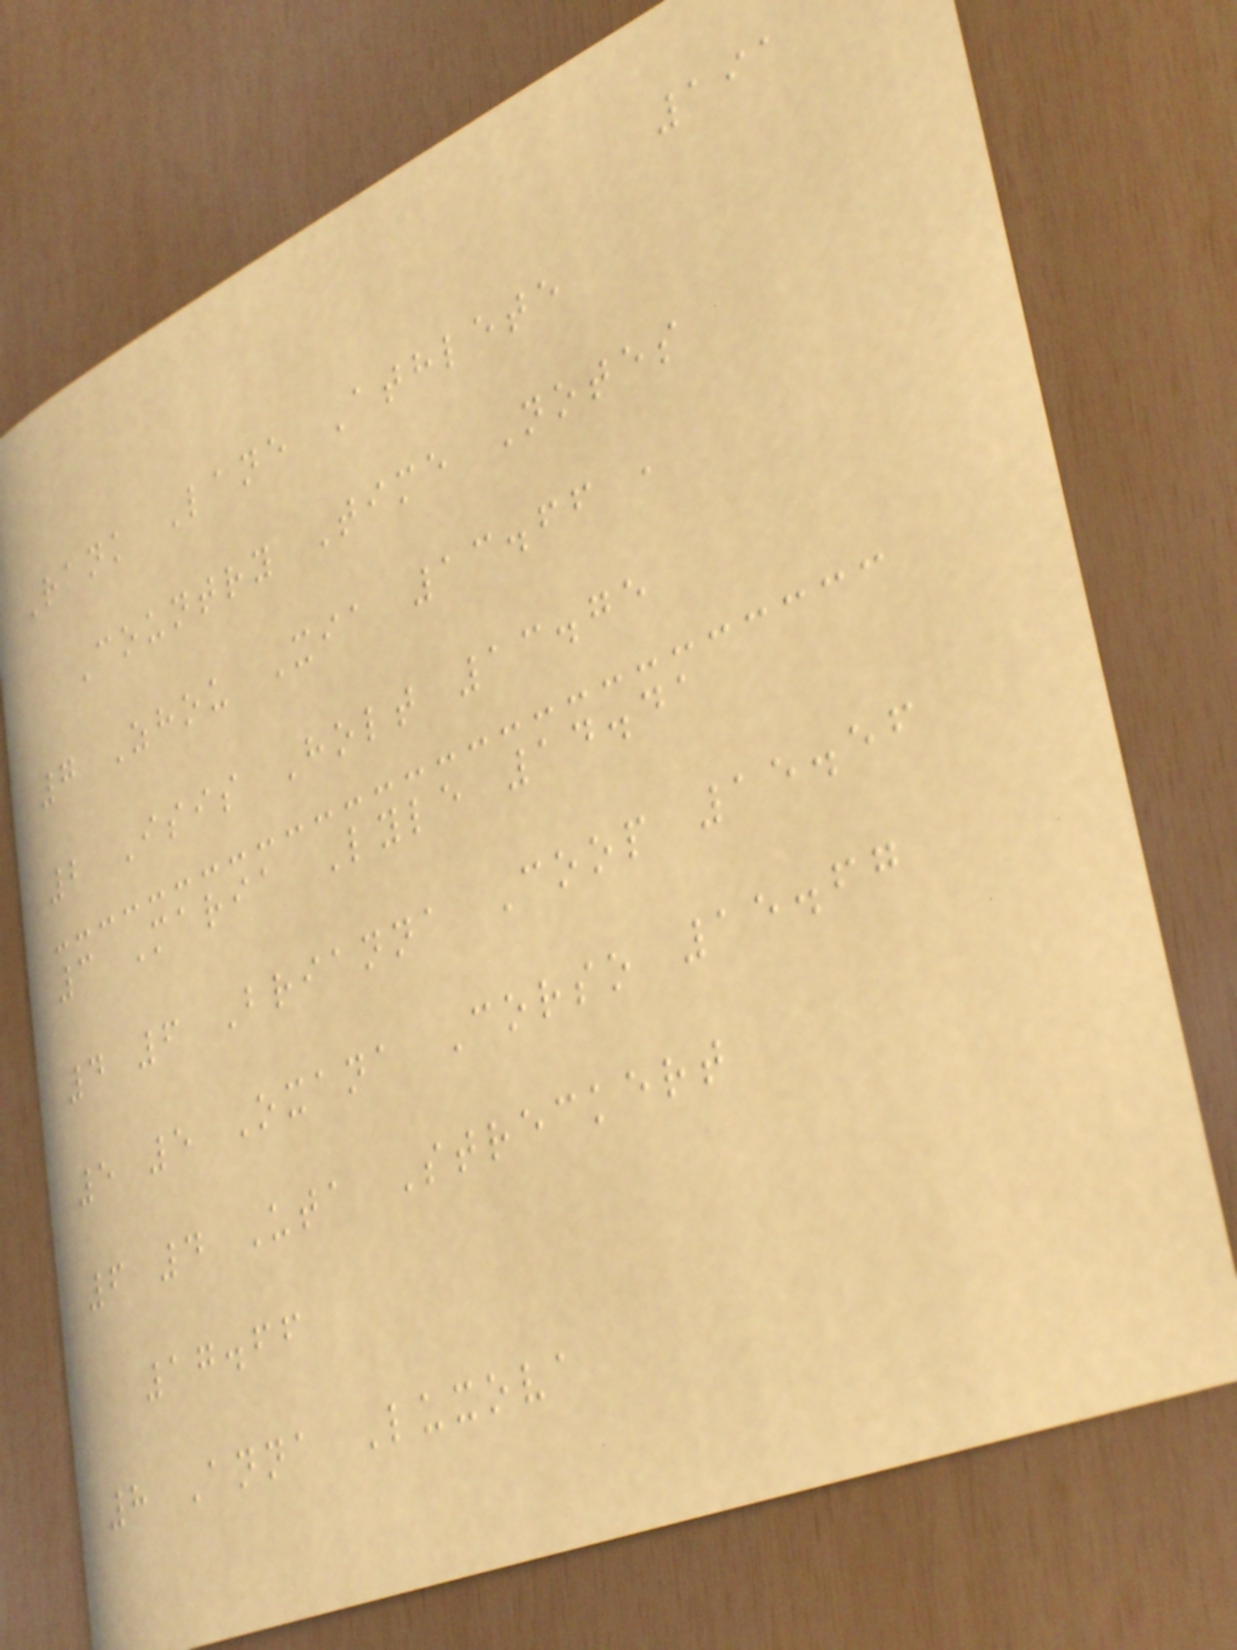191
Rank Lane Athlete
Country Time Notes
7 Zhou Xia 13.66 ,
2 Isis Holt 13.75
3 Maria Lyle 14.41
4 6 Brianna Coop 15.56
5 5 Oxana Corso 15.67
6 4 Uta Streckert
17.66
8 Anna Luxova
